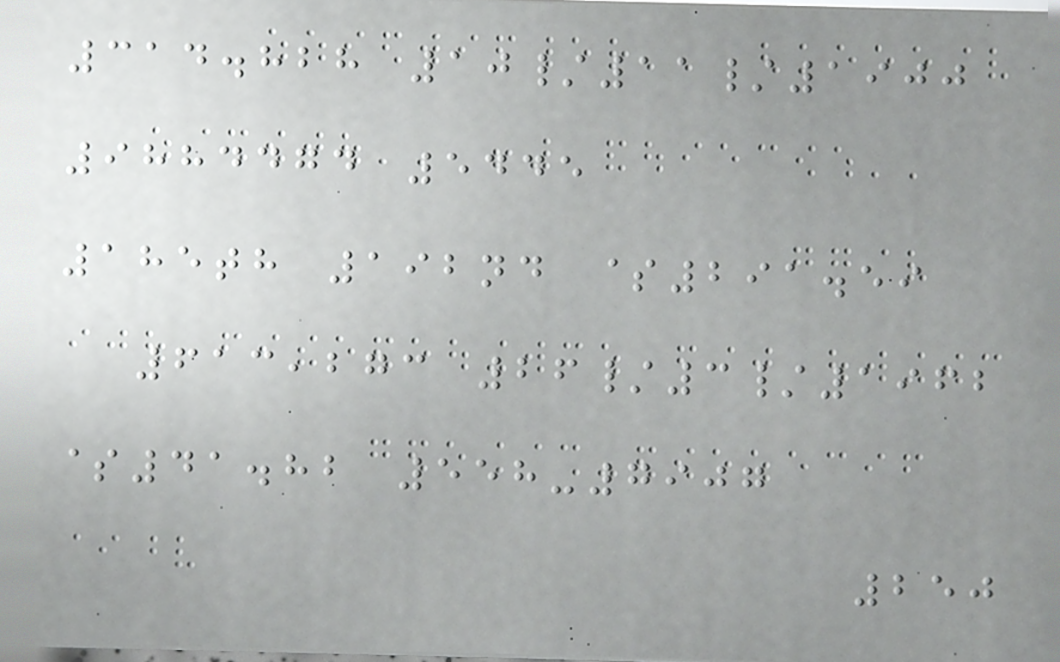314.828 10/11/1900
9884474 5445
185th 192nd $291.59
613,273 26/3/1962
$41.82 558-7907
250
